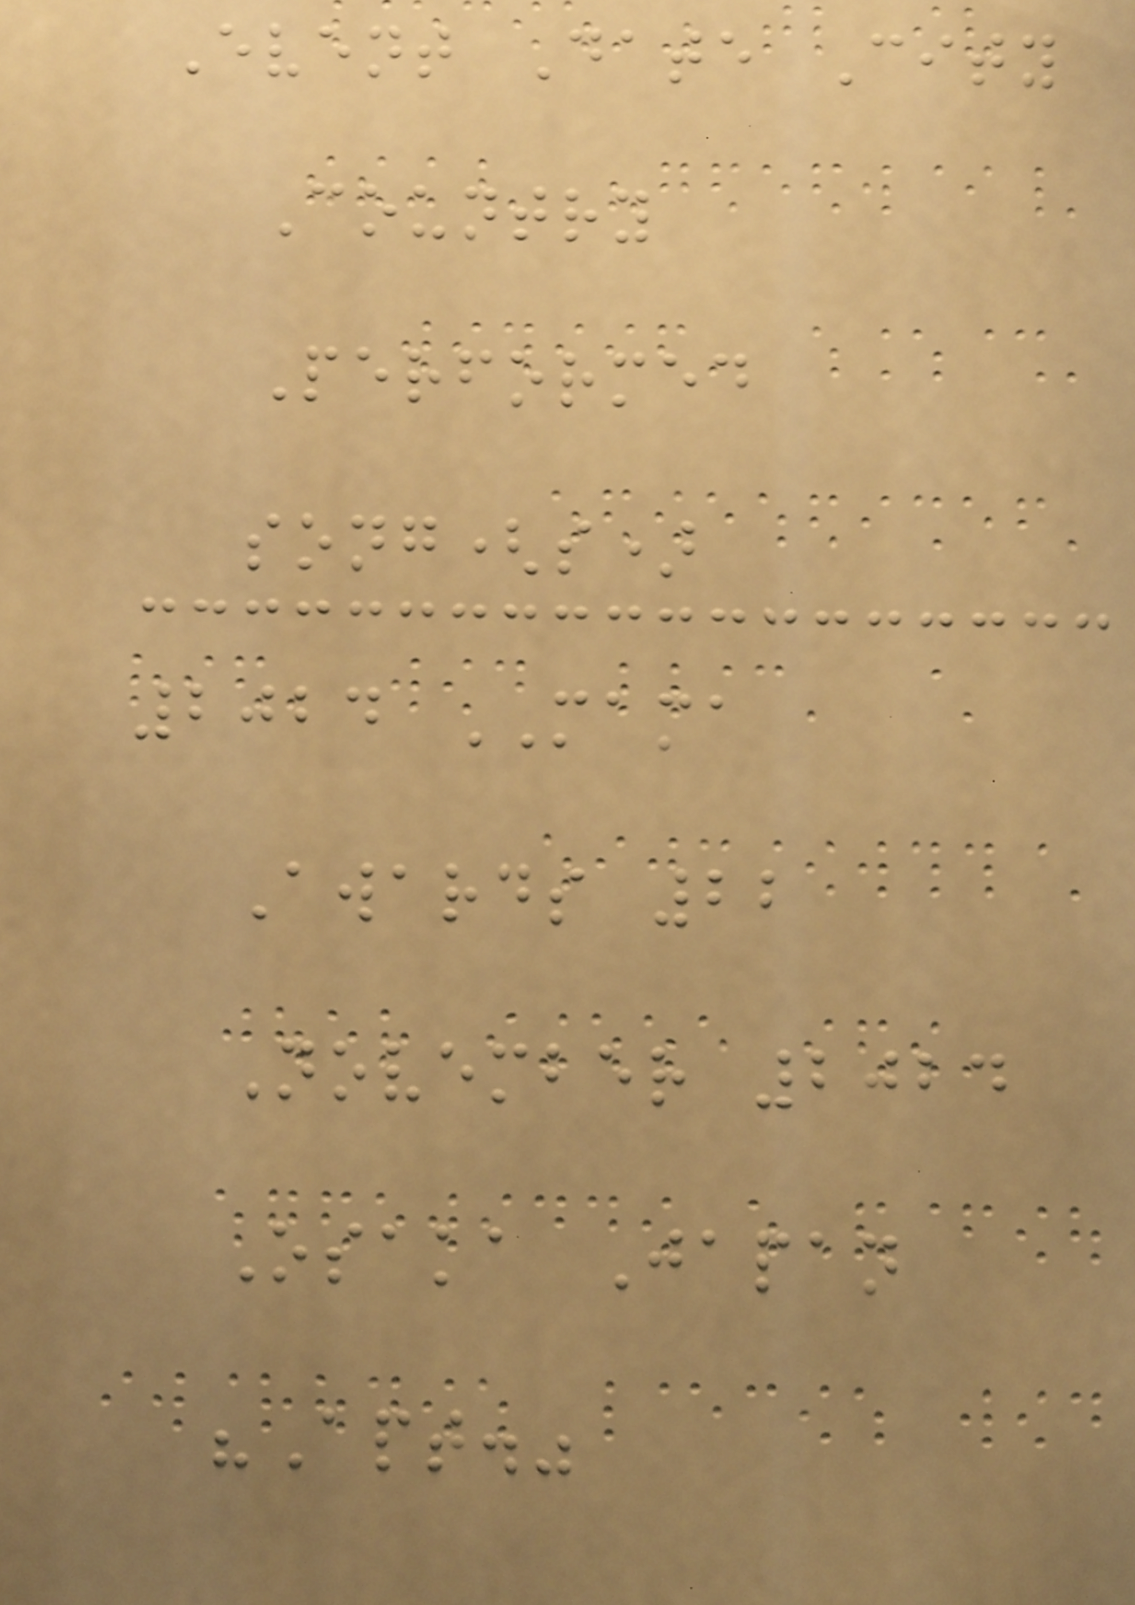Event Date City
Country
Performed
song(s)
2024 MAMA
Awards 22
November 2024
Osaka Japan
"Apt."
